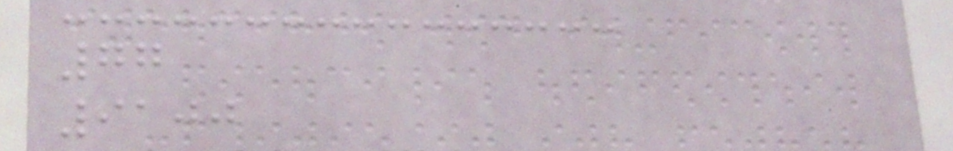77
9100
